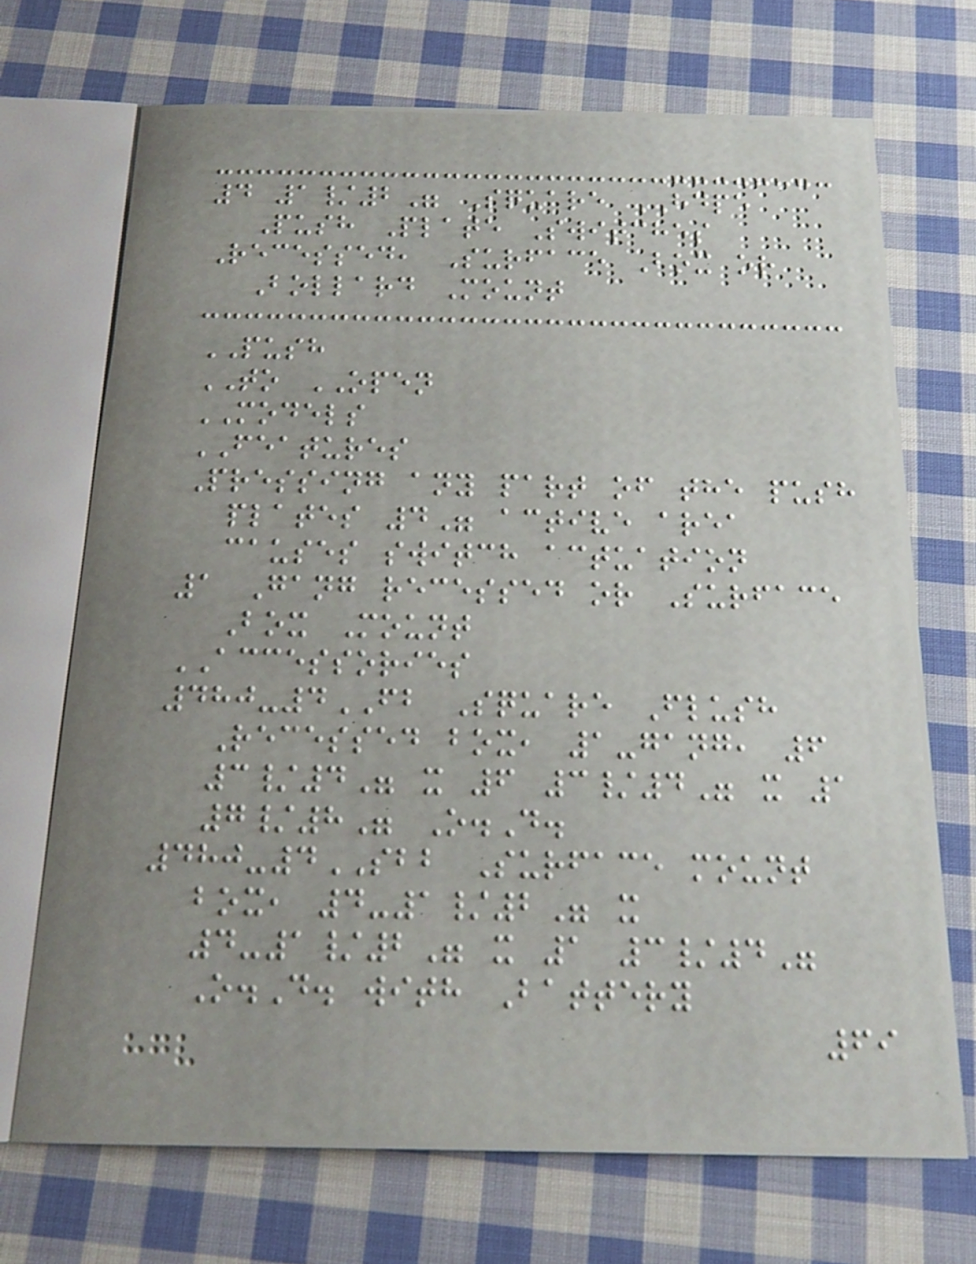4 1/2" Square HDPE
Push Plate Switches
Recessed, Surface Box or
Bollard Mount
PUSH
TO OPEN
MODELS
FEATURES
Pressing any part of the push
plates 4" active area
causes switch actuation
1 Gang recessed or Surface
Box Mount
ACCESSORIES
480-4FB Square Flush
Recessed box, 1-gang, 6
3/4" x 6 3/4" x 1
7/8" O.D.
480-4SBB Surface mount
box, 4-1/2" x
4-1/2" x 1 3/4"
O.D. with Battery
69
